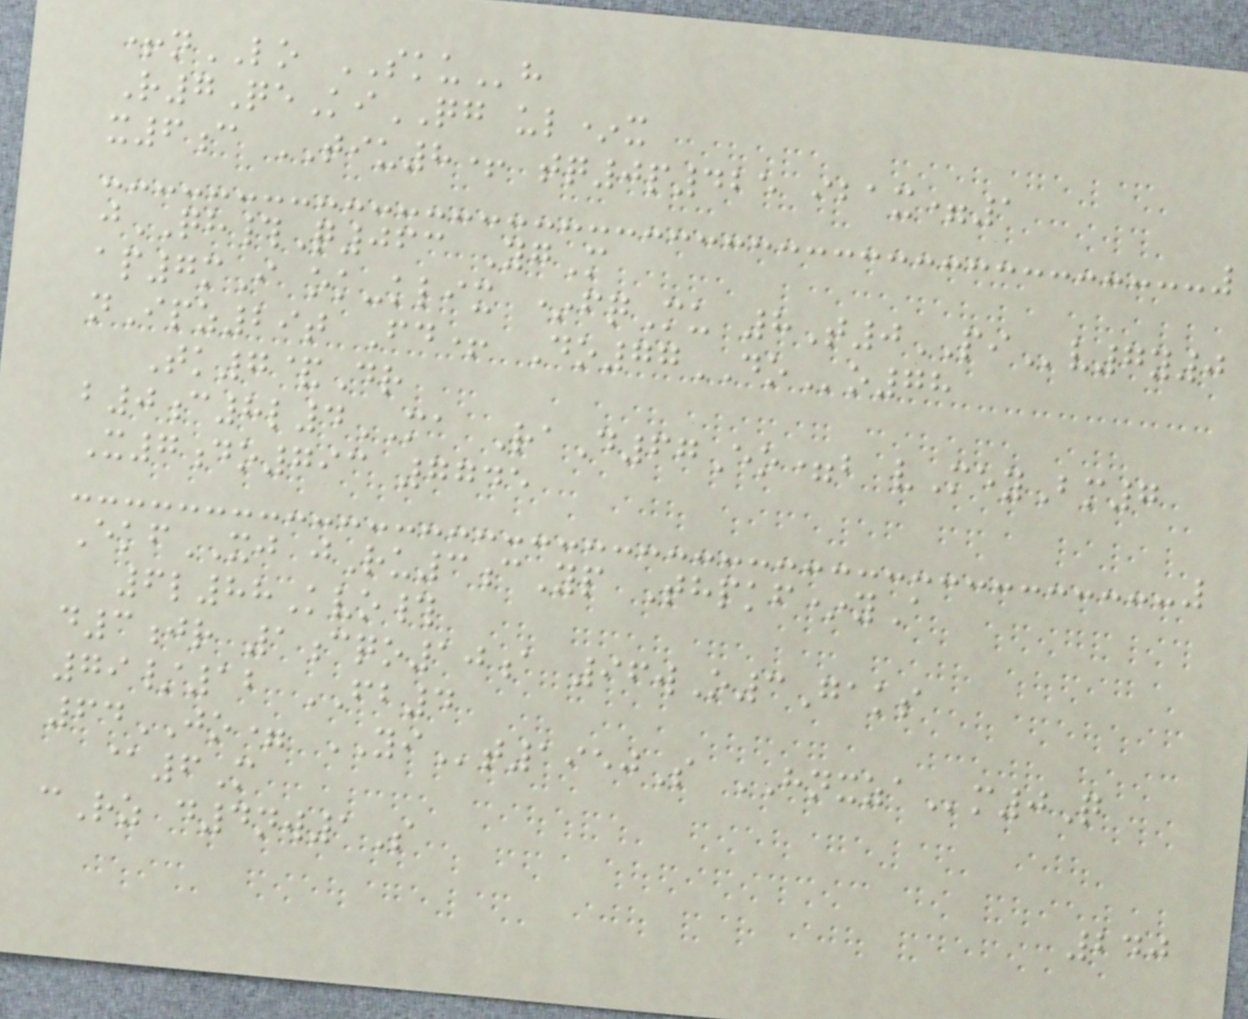+nLO SKUh
R7QeKiQG ul*x
x6c TIU8+ tq0p425 ibax=1
jQH#Q063 YgM
ap7mI ok-klix *fqMu 8T0PIv7y0
nIpz29t Fd+ Do77DOo78
Tk7&Dr
b0c8l4MA RaD67Eo=b vMeyBm7
X7do793 7745
EkfXJ jRu3cYp Thpkf*yA
6l88Kvo#
d3jr 1cqo10a 96wO3Gaks
79/12 FB4
64JO= YIt1950S HNXZAm0Q
@6M
cRz d4nw1S
240
